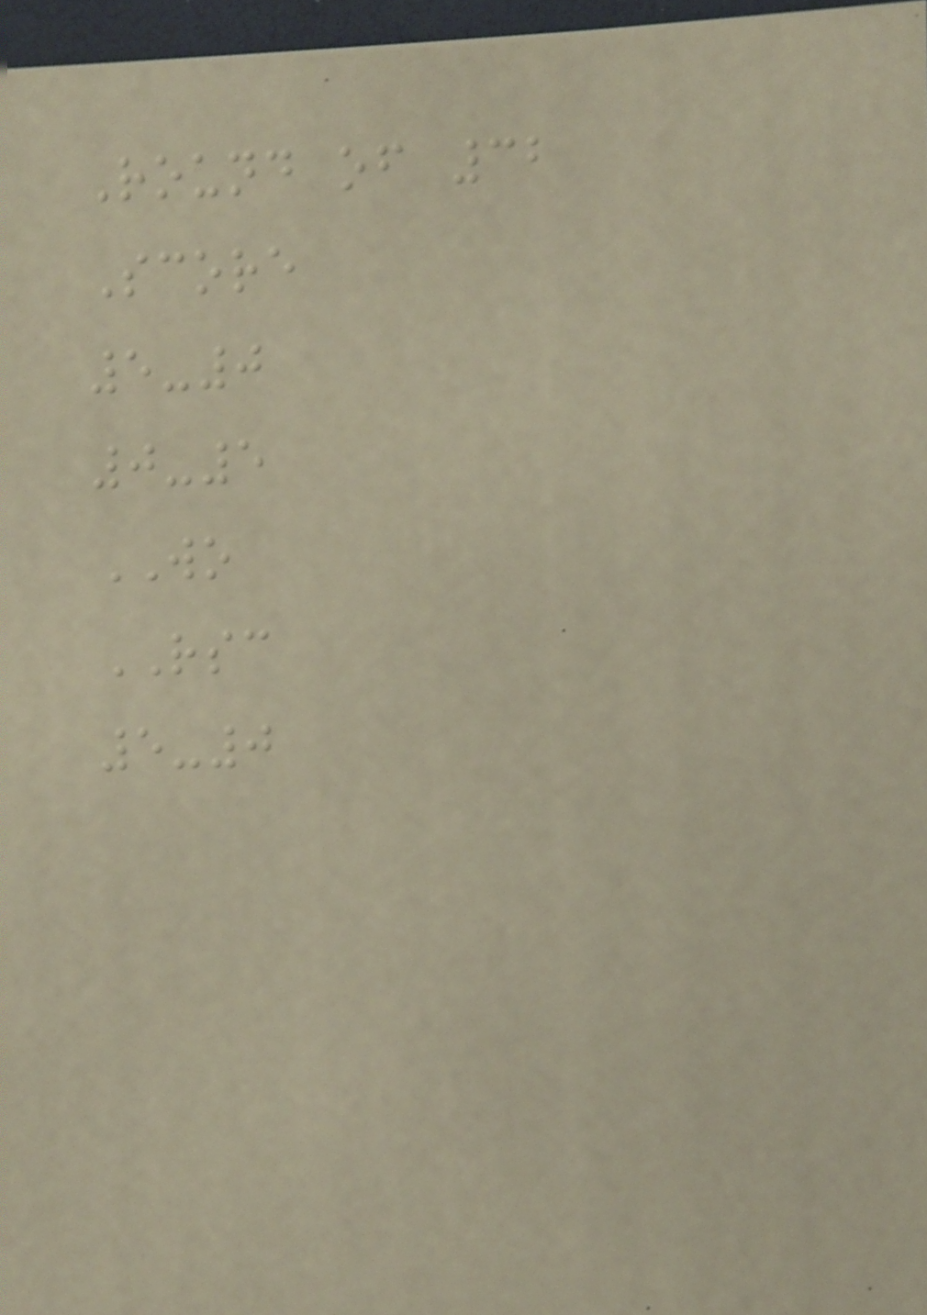Round of 32
Score
5-0
0-5
WO
RSC
5-0
